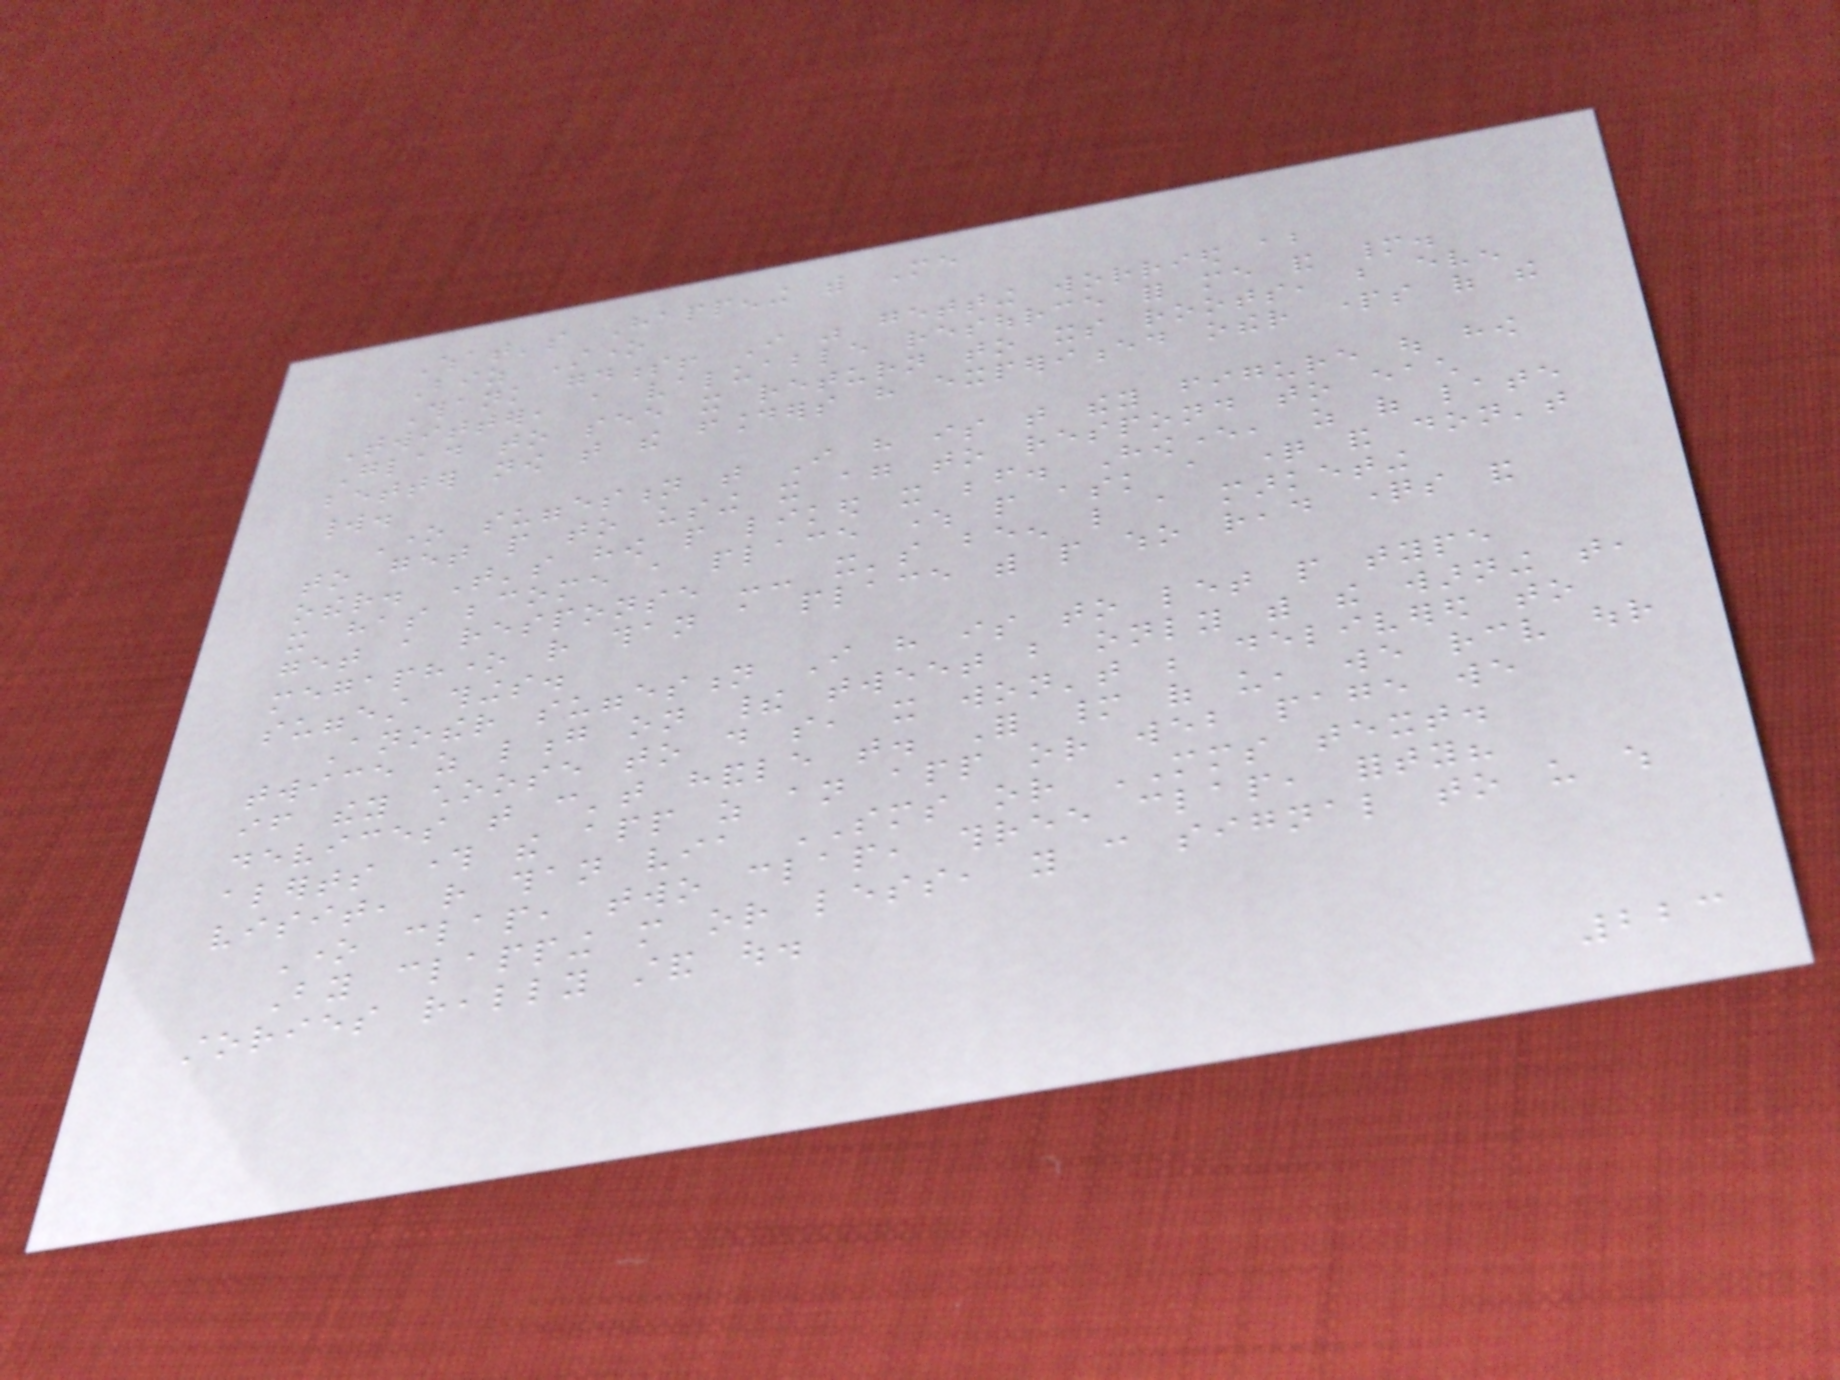What's Happening with Me
Biz Stone
Thank goodness! I was getting worried about
Twitter, a valuable resource for me and many.
Glad to see it return to its roots, but even
better now that the founders have experienced other parts of the
world.
One suggestion that I have is that they figure out how
to get people to using it again to respond to each
other. That's how people liked it before. However, as of late
it has become a place where people ask a question and don't
get a response -- it's been like a marketing
megaphone rather than a place with people who read questions and
suggest things.
Another suggestion I have is to let people type
twice as long on their tweet but only with the warning that,
if they choose to do so, it won't be delivered to
devices that can't handle that. For many of us, we receive our
alerts through the app as an app or web page we
visit, rather than via SMS or MMS text.
One clap, two clap, three clap, forty?
By clapping more or less, you can signal to us which
stories really stand out.
223
